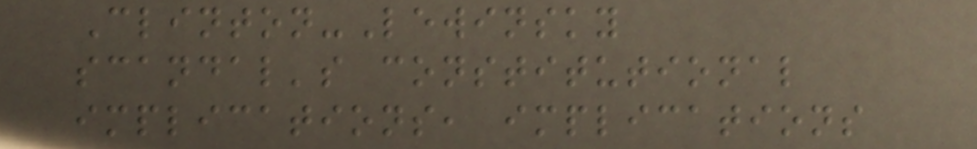Clinton-Lewinsky
scandal's constitutional
implications, implications
